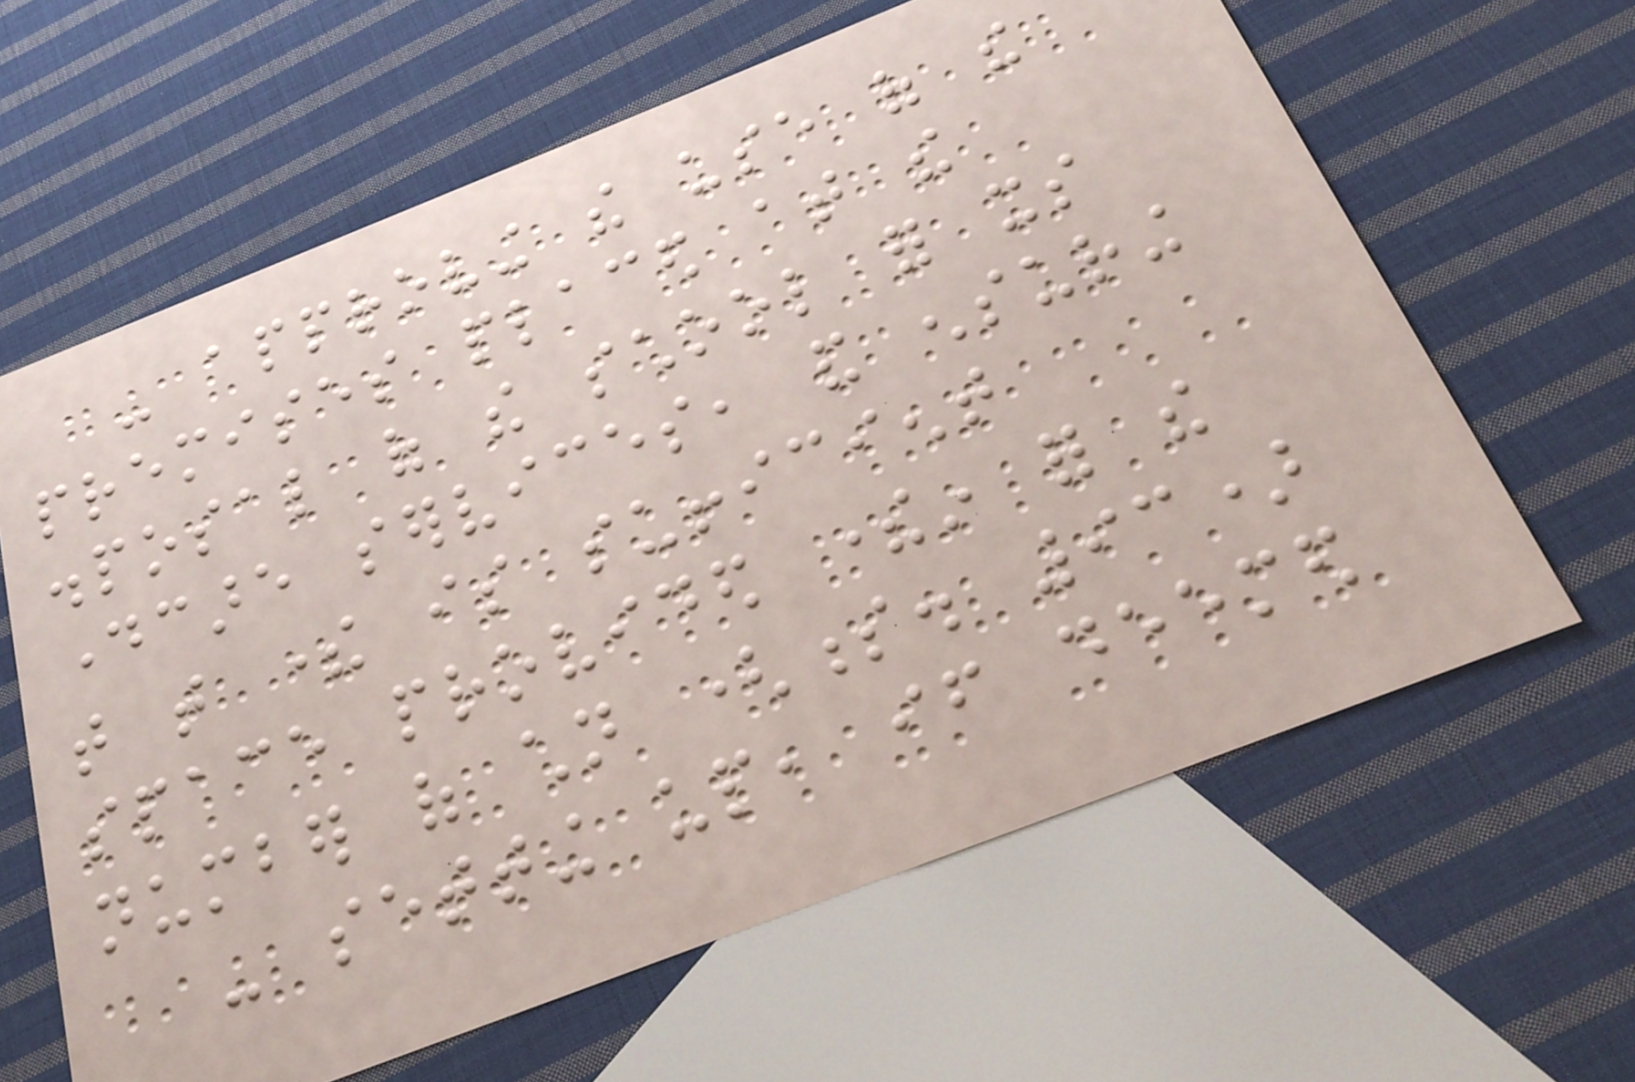- approving the use of the
premises placed at the
disposal of the school for its
daycare services, and ensuring
that that there is sufficient
space provided therein for the
number of children (s. 93)
- setting up, if deemed
